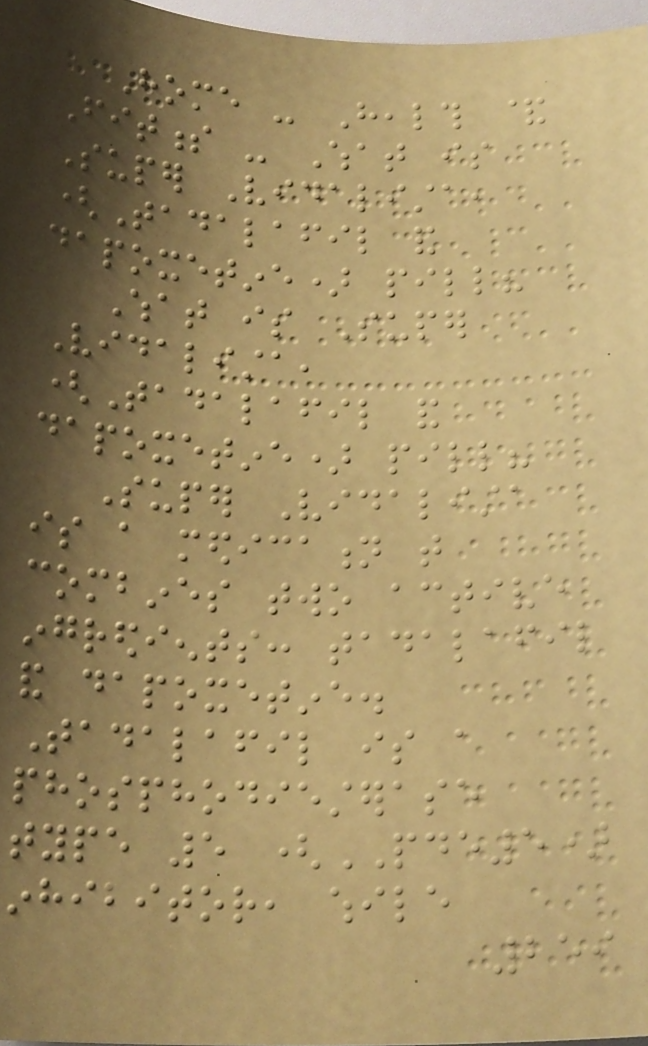Home - Health &
Fitness - What is
Super Vidalista,
(Tadalafil and
dapoxetine) pill?
What is Super
Vidalista,
(Tadalafil and
dapoxetine) pill?
Super Vidalista
is a medication that
combines two active
ingredients: tadalafil
and dapoxetine.
Tadalafil is a
phosphodiesterase
type 5 (PDE5)
inhibitor, while
259
